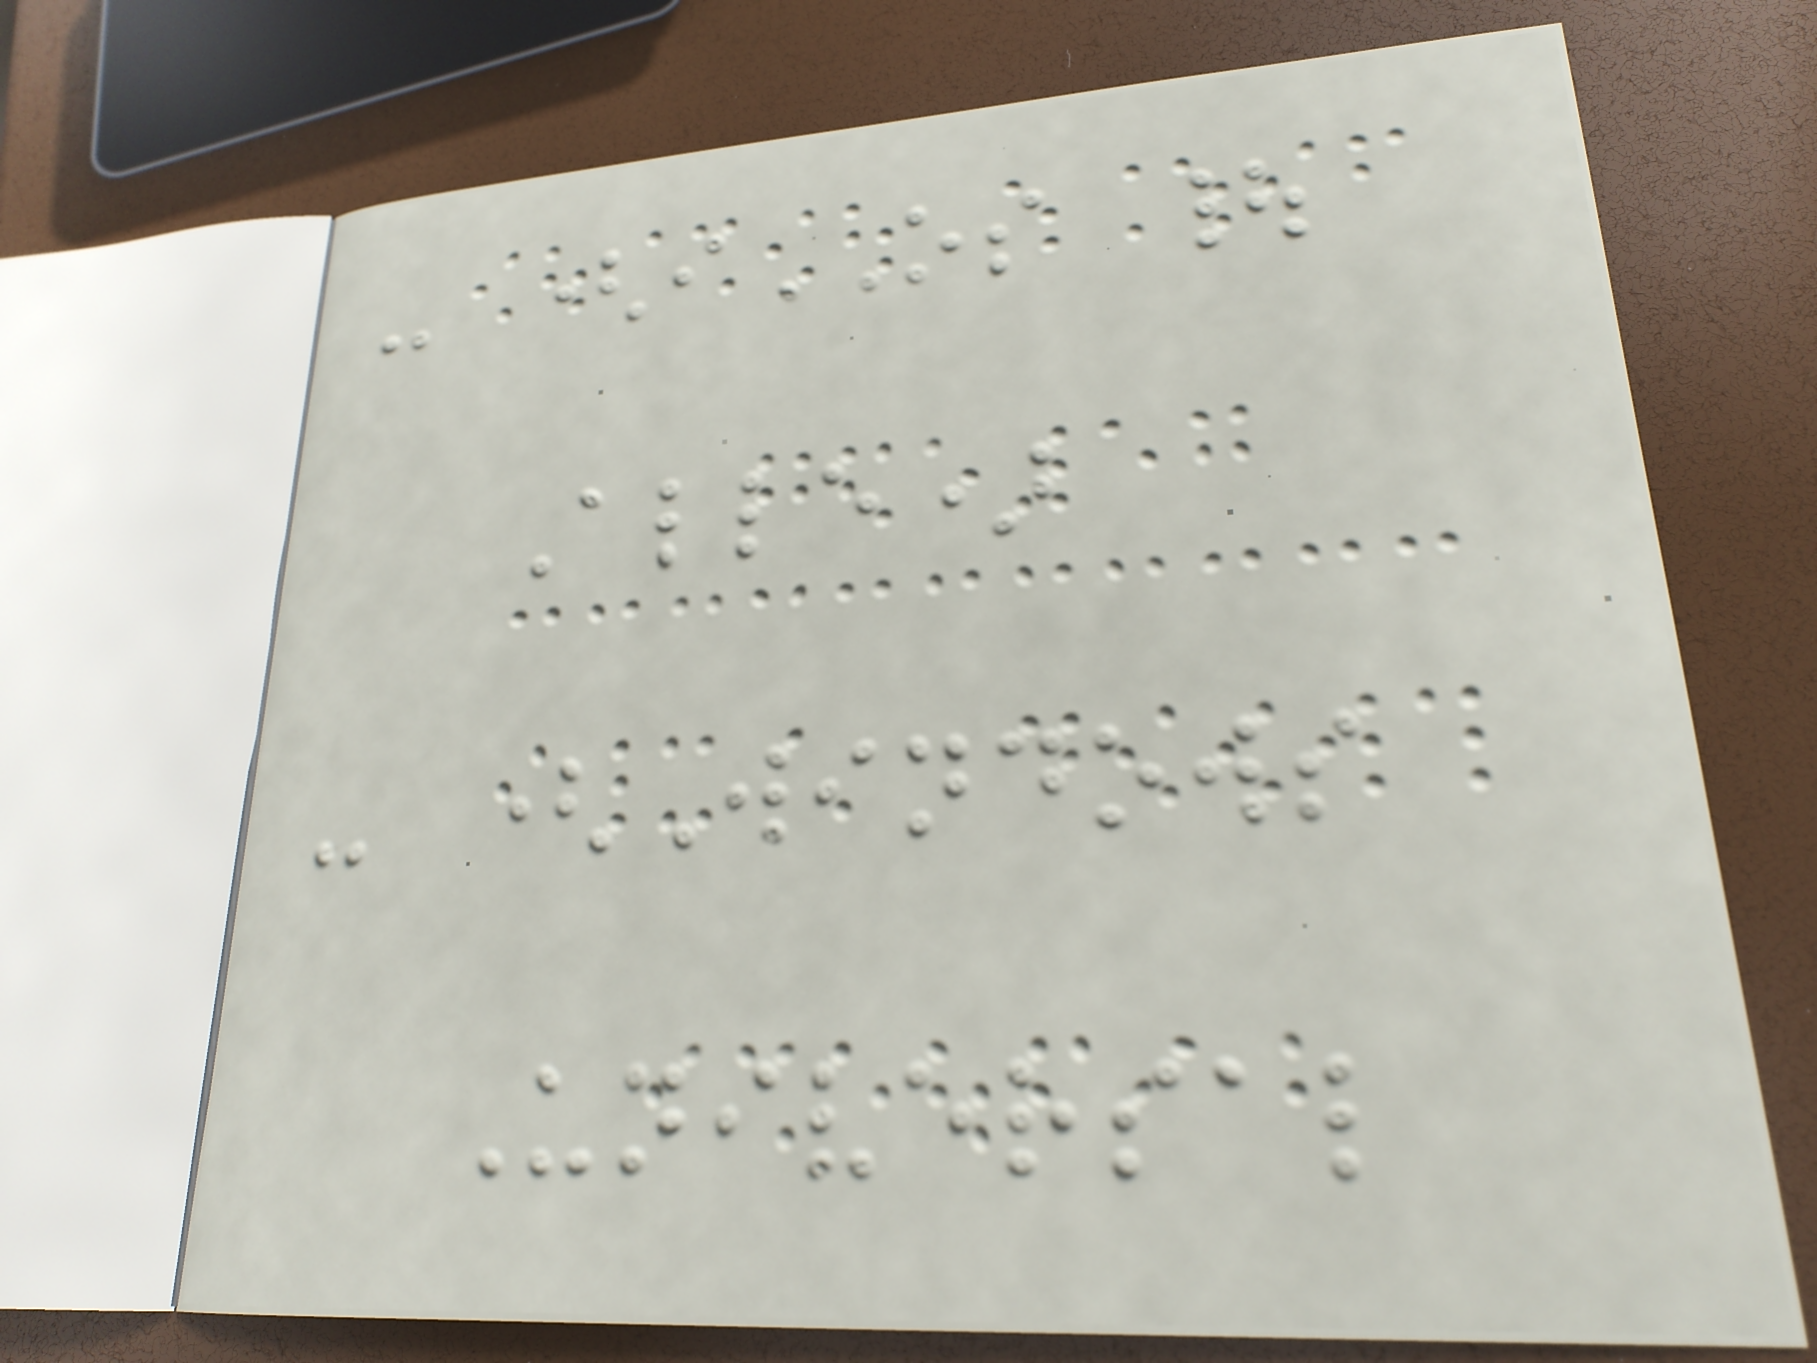- (iOS |
Alle)
- (Windows
Universal
